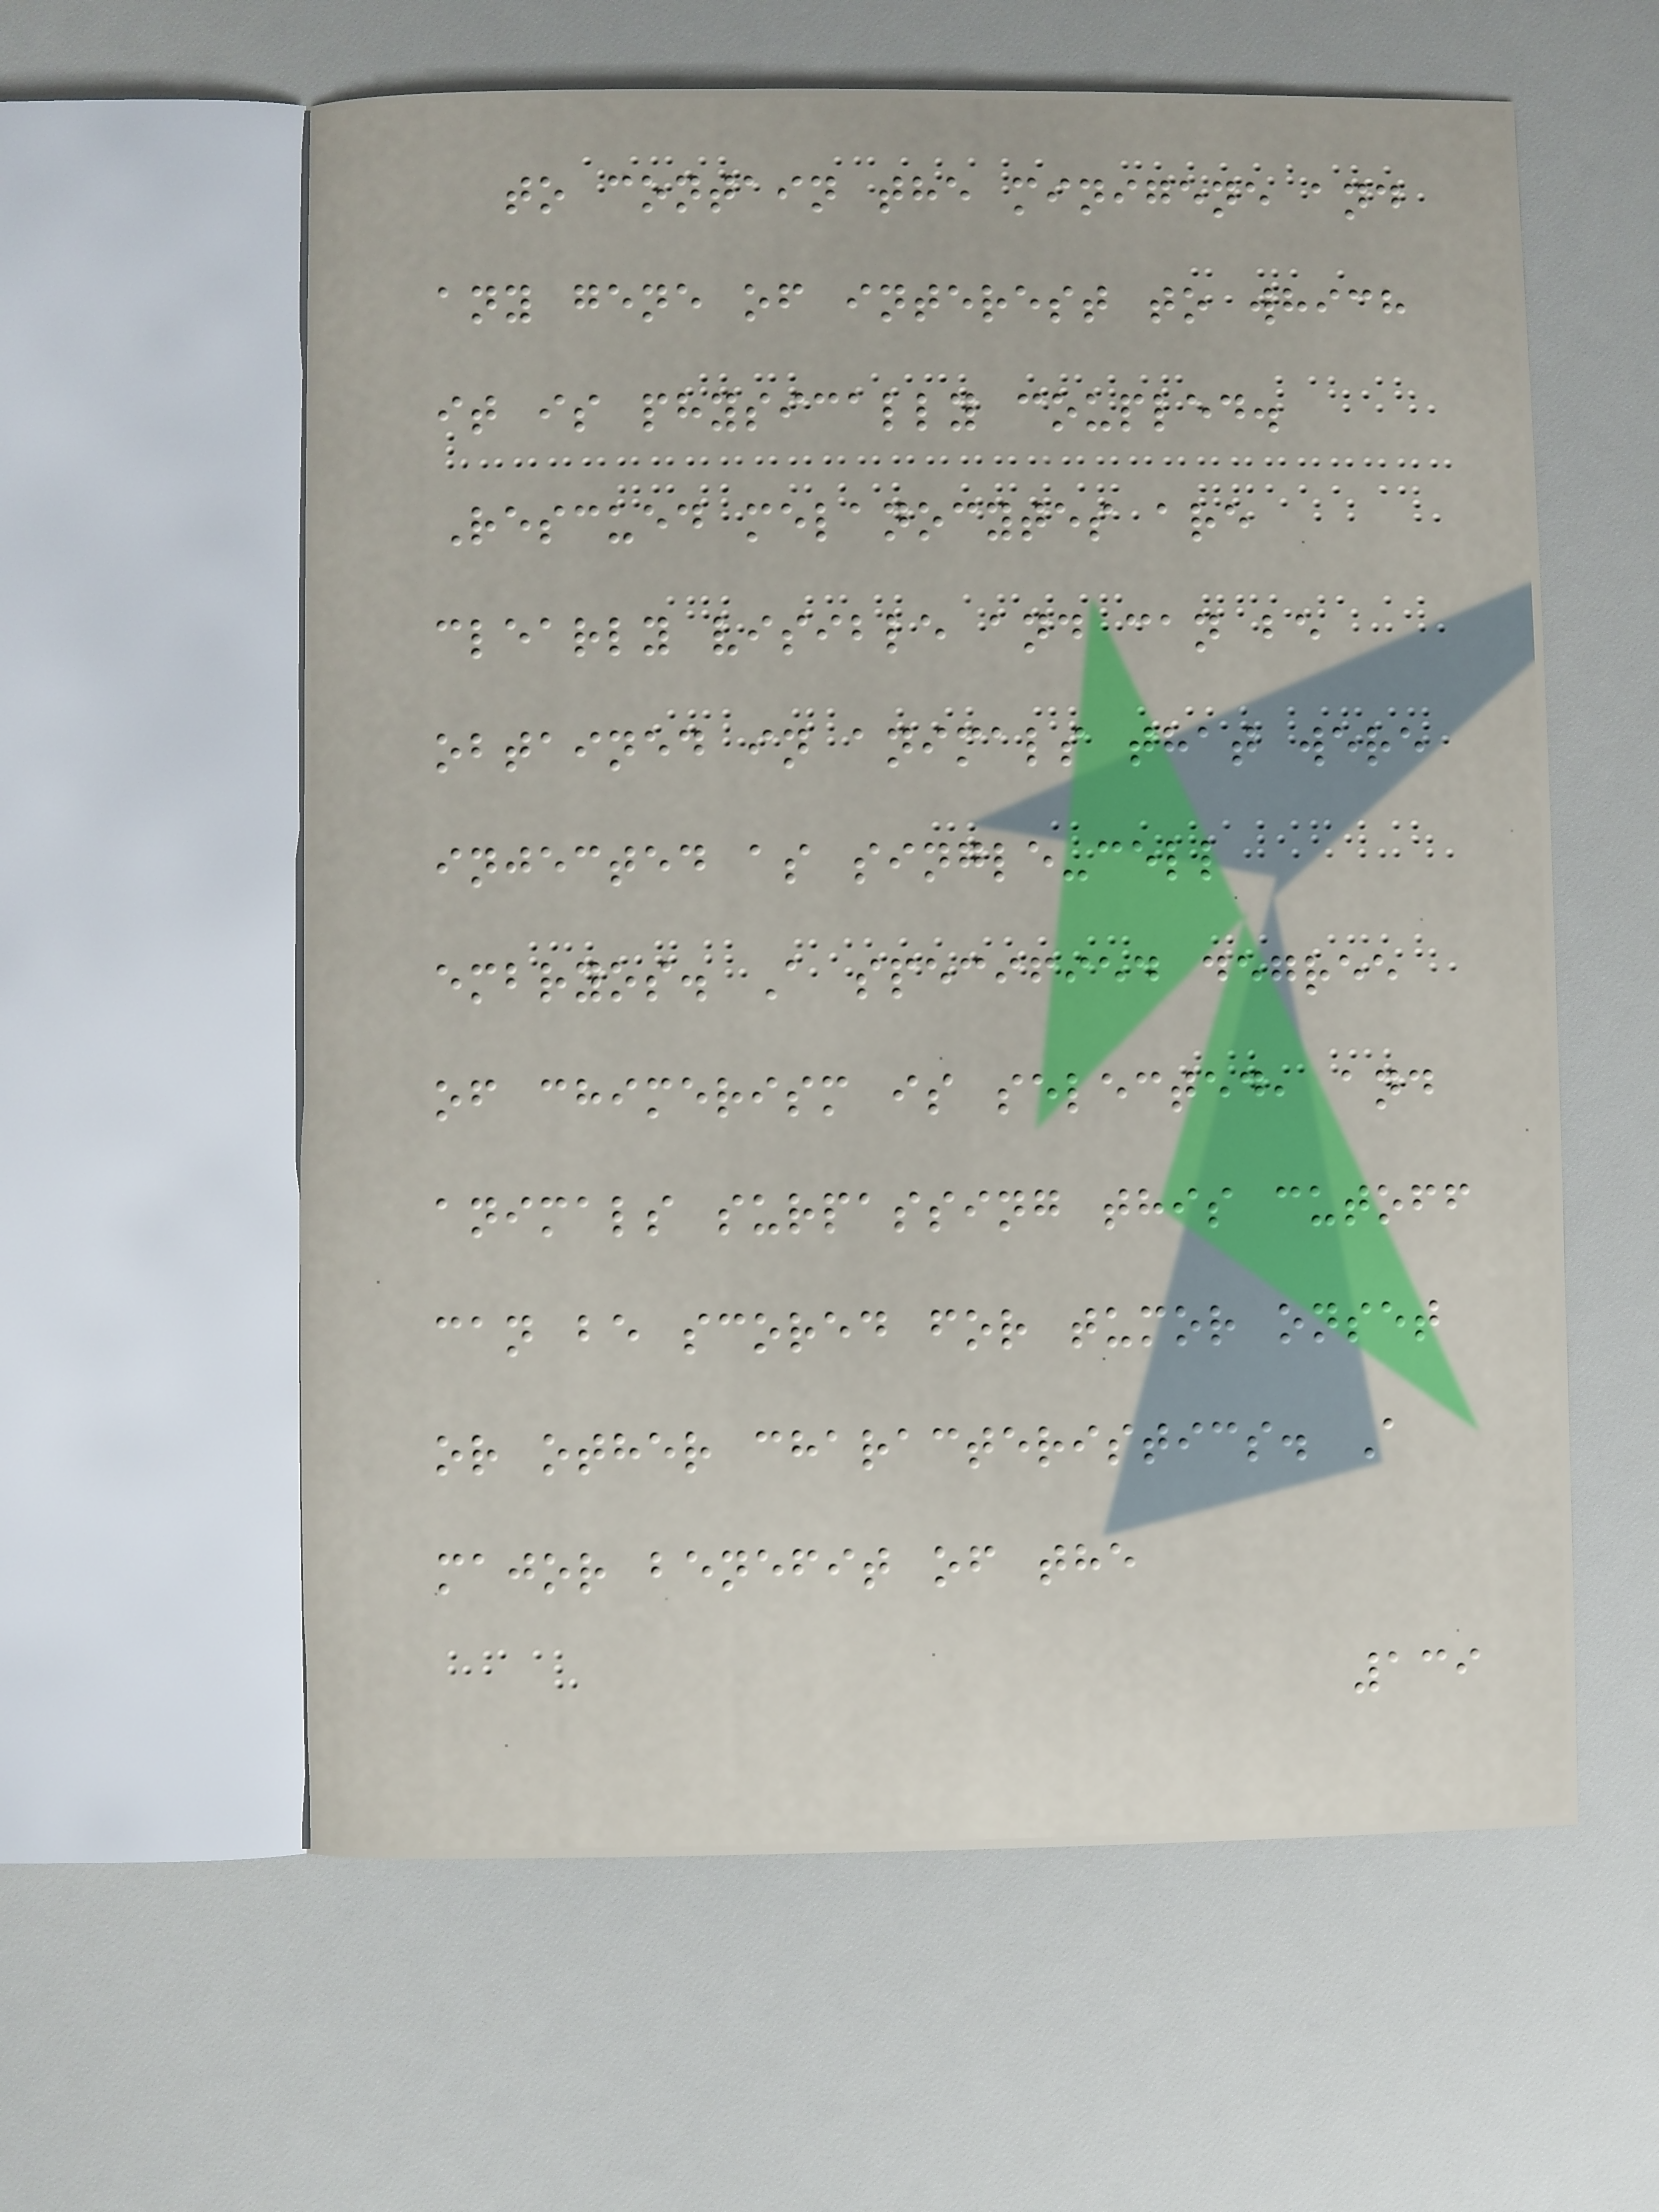to contain the minigene and
any gene of interest to which
it is physically coupled.
Rescued melanocytes are
clearly visible and can be
obtained in animals that were
injected as single-cell
embryos. A specified degree
of chimerism is selected, and
animals surpassing this cutoff
can be scored for tumor onset
or other characteristics. A
major benefit of the
139
